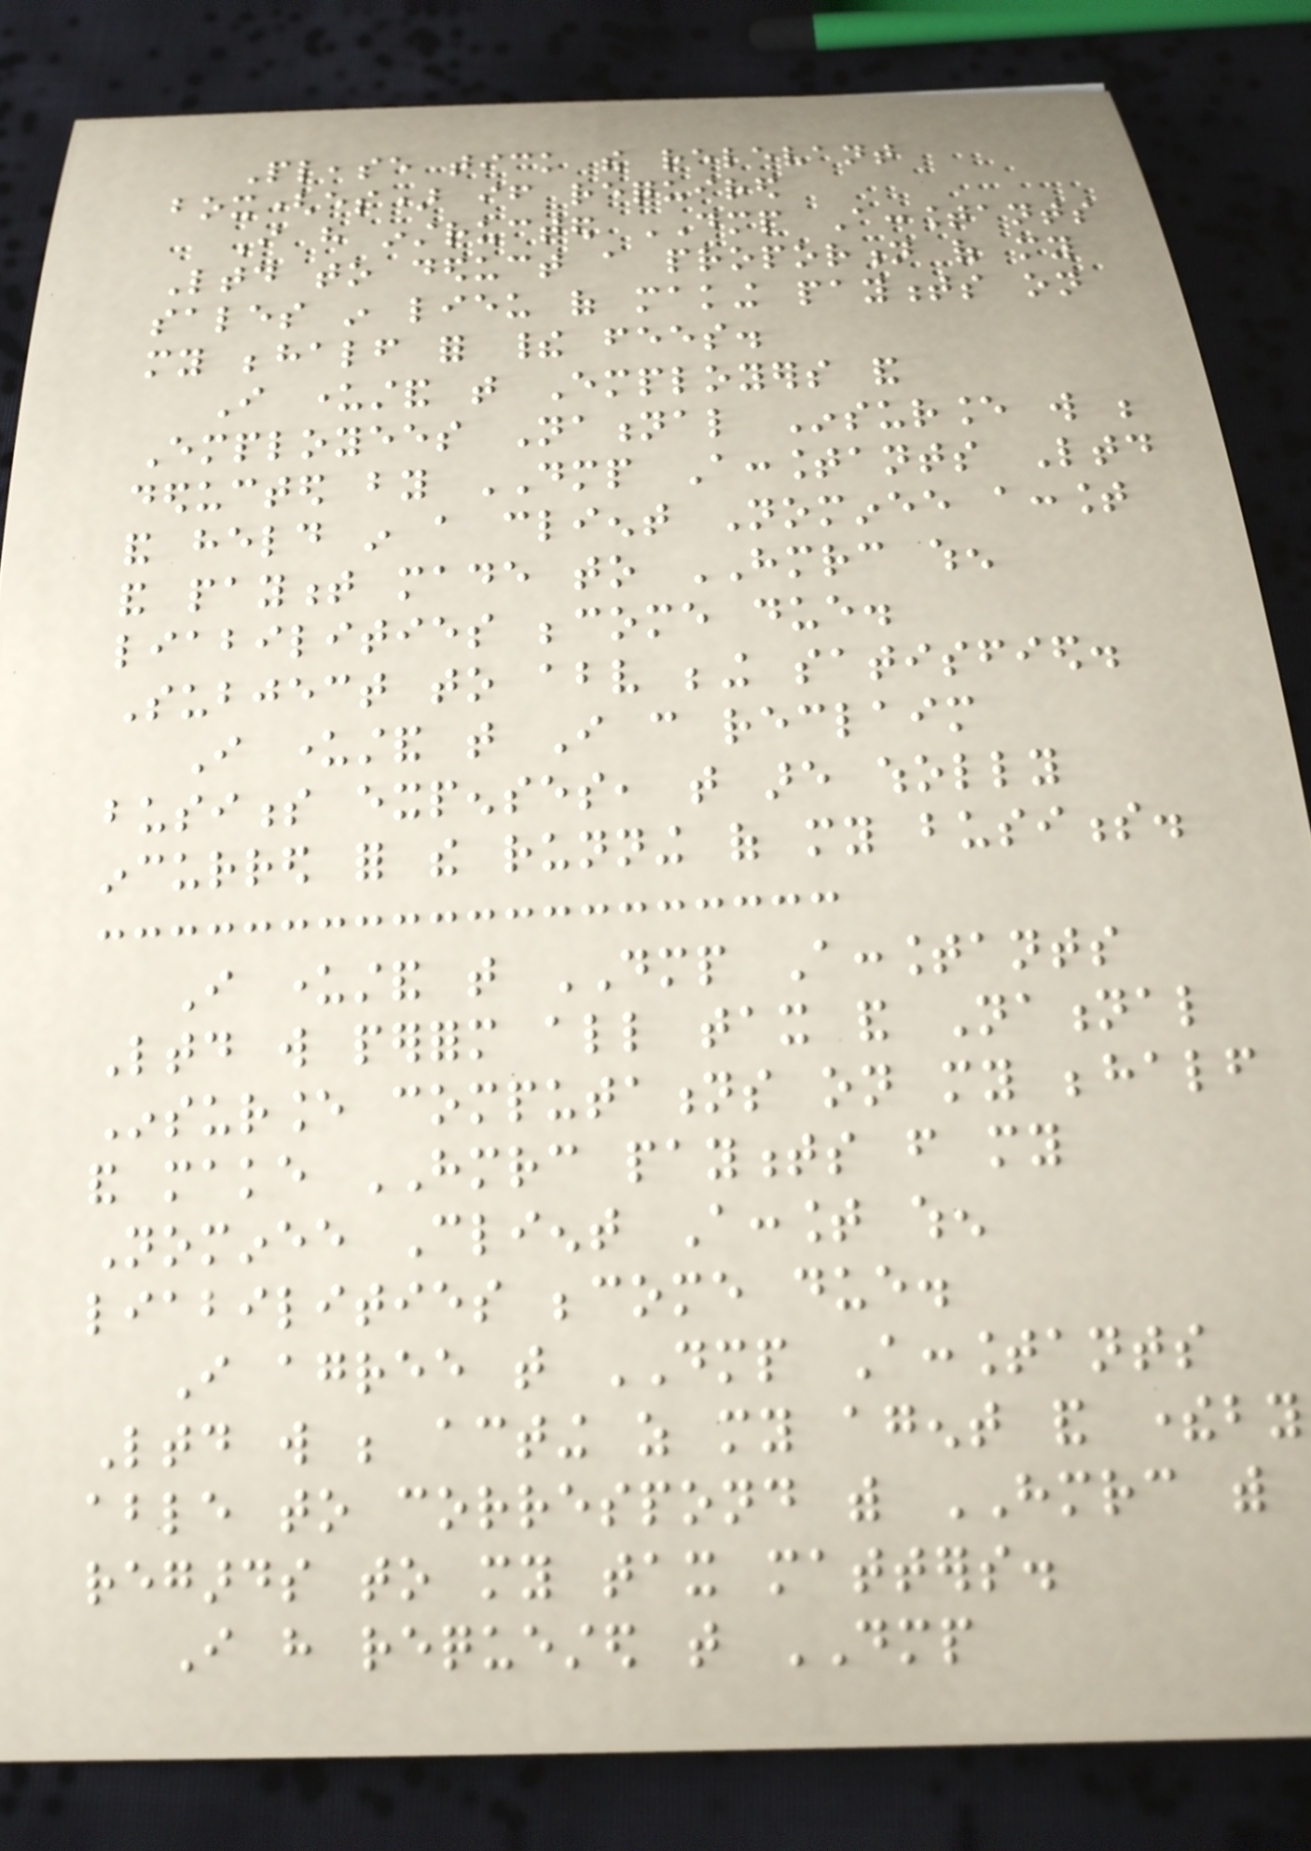Please tick the relevant
box(es) if required
I have instructed DMP Accountants
Ltd to deduct a proportion of my
sales in lieu of making payments on
my behalf for their fees.
I understand that Employers and
Employees National Insurance will be
deducted by DMP Accountants Ltd
and held in a client Nominee account
and payment made to HMRC when
liabilities become due.
Subject to above being satisfied.
I understand that I can reclaim
business expenses, that are wholly
incurred for the running of my business.
I understand that DMP Accountants
Ltd will perform all tax and National
Insurance computations on my behalf
and make HMRC payments from my
Nominee Client Account when
liabilities become due.
I agree that DMP Accountants
Ltd will be acting as my agent and thereby
able to correspond with HMRC with
regards to my tax matters.
I have requested that DMP
